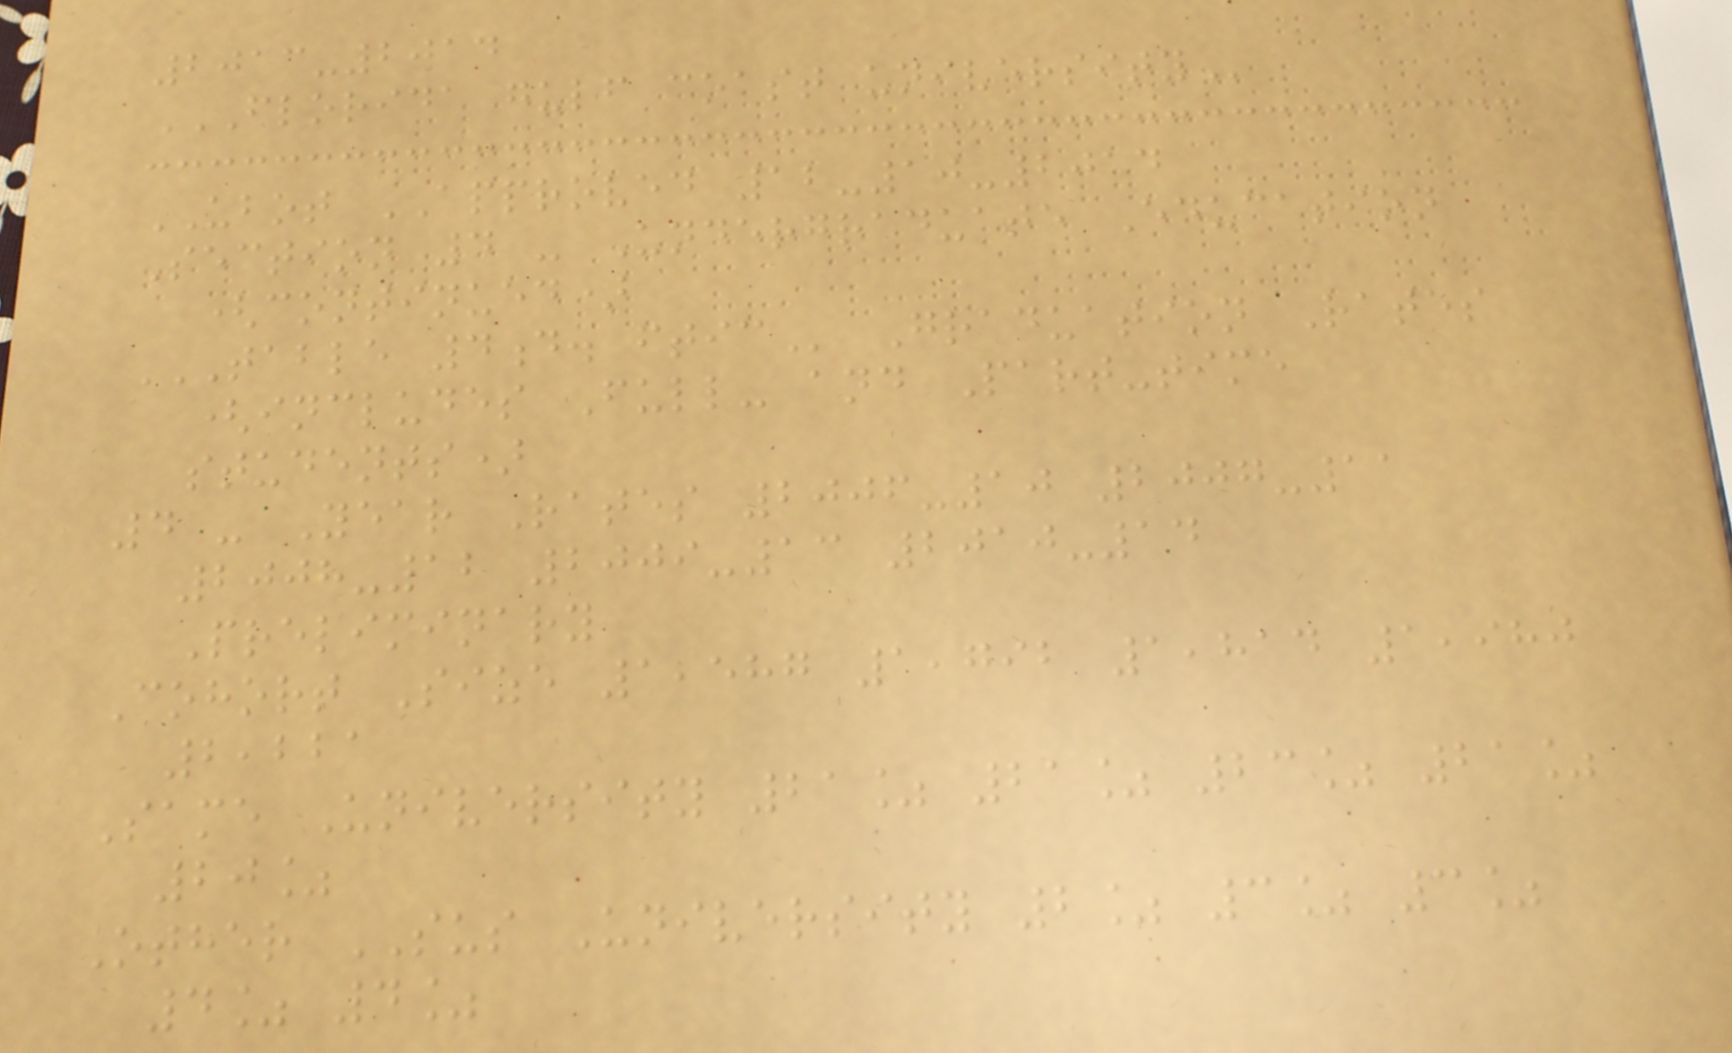2013-2014
FLORIDA GULF COAST UNIVERSITY
UBOT APPROVED 12-10-2014
Section 4 - Undergraduate Education
(continued)
TABLE 4D. FTIC Graduation Rates
(includes Full- and Part-time
students)
4 - Year Rates 2006-10 2007-11
2008-12 2009-13 2010-14
Preliminary
Cohort Size 1,587 1,792 1,814 1,980
2,221
Same University 21% 21% 23% 21%
20%
Other SUS University 2% 3% 3%
4% 4%
